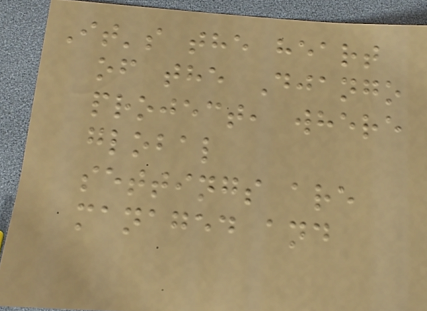It's the heart
of the Django
project, where
global
settings are
managed and
